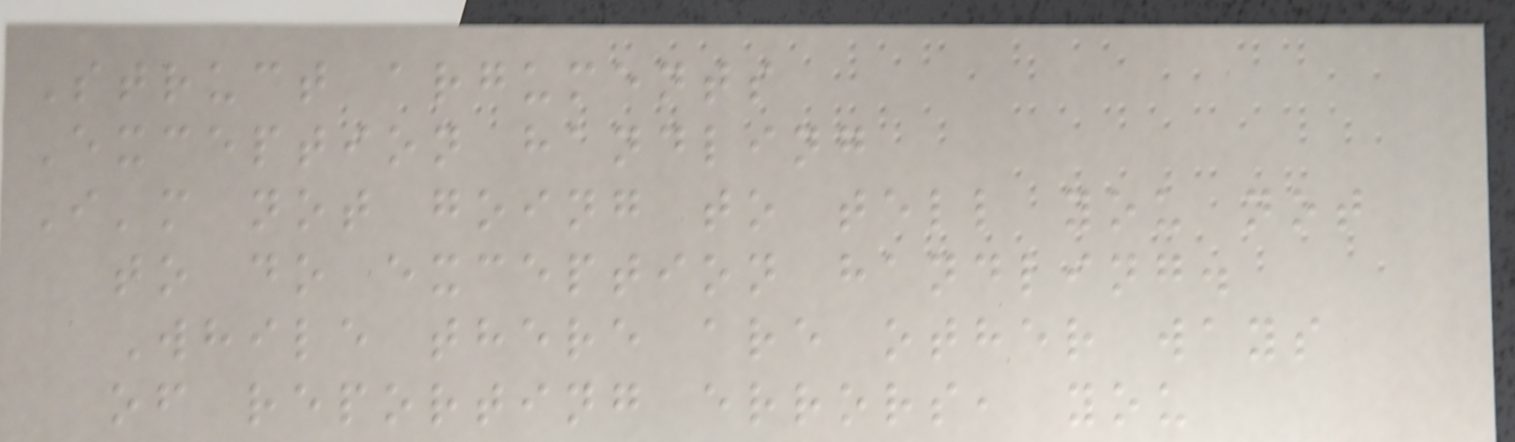Struct arguments
Exception handling
I'm not going to tell you not
to do exception handling.
While there are other ways
of reporting errors, you
